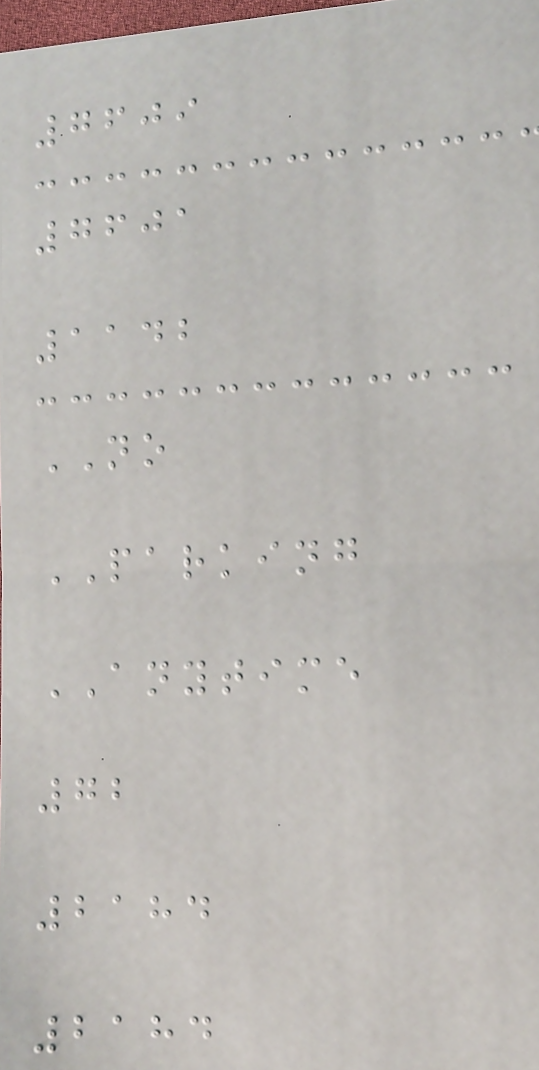7609
7601
1142
NO
PARKING
ANYTIME
72
2184
2184
